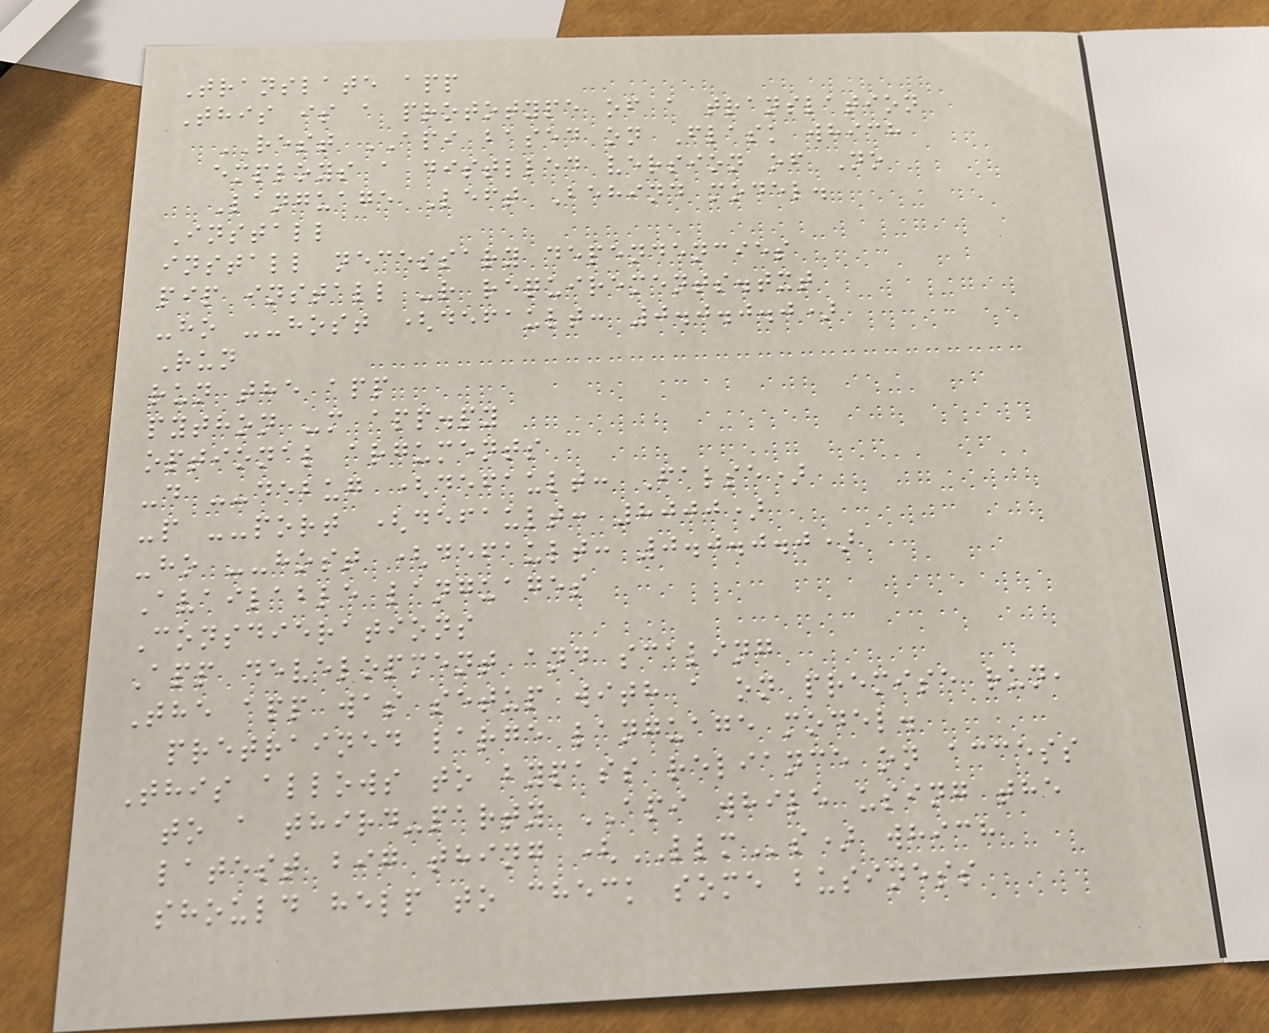Translate app
This is a prototype of a translation
REST API based on Flask which
employs a distlled version of No
Language Left Behind model.
Install
install necessary dependencies
pip install -r requirements.txt
-ho --host (default: 0.0.0.0)
Run
run the app
python -m app.py
optional arguments
-d --debug (default: False)
-p --port (default: 8000)
-ho --host (default: 0.0.0.0)
Available languages
Consdierations
App development and scaling
The app was setup with a on premise run,
pretrained large language model.
This allows to bypass reliance on access
to a third-party API while using the
latest big thing (LLMs) which
should help to check some business
